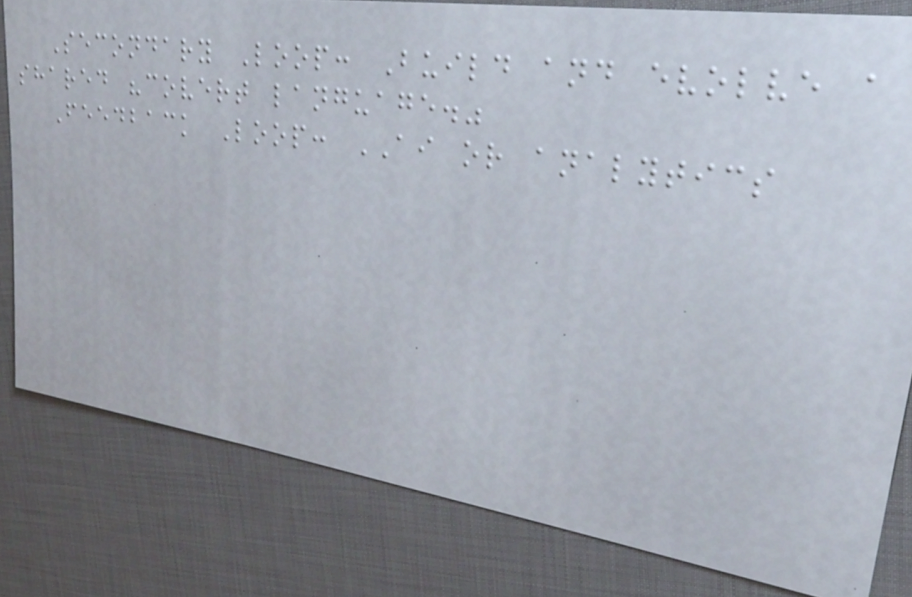Secondary Loop: Build and evolve a
shared "covert language."
Feedback Loop: AI or analytics
